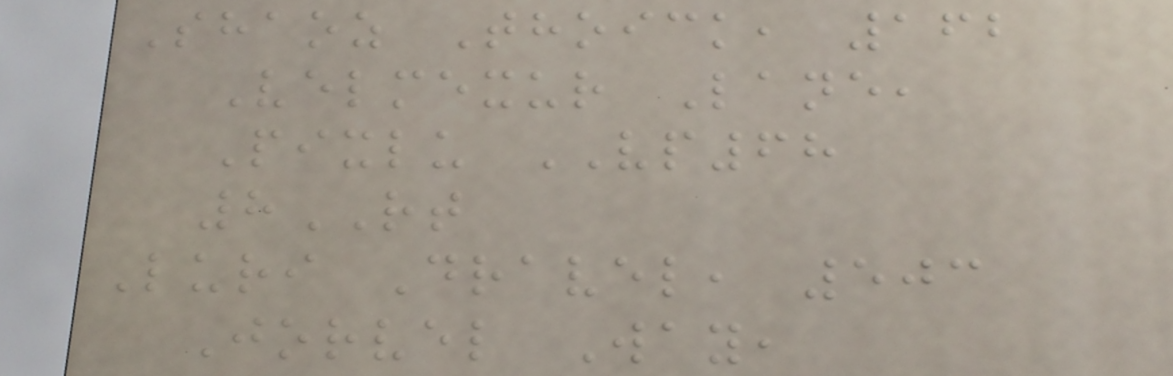Shaoz Thoick, 162
Velmexur Lane,
Pixlu VP68
8RT
Luri Dravel, 503
Jorvel Way,
